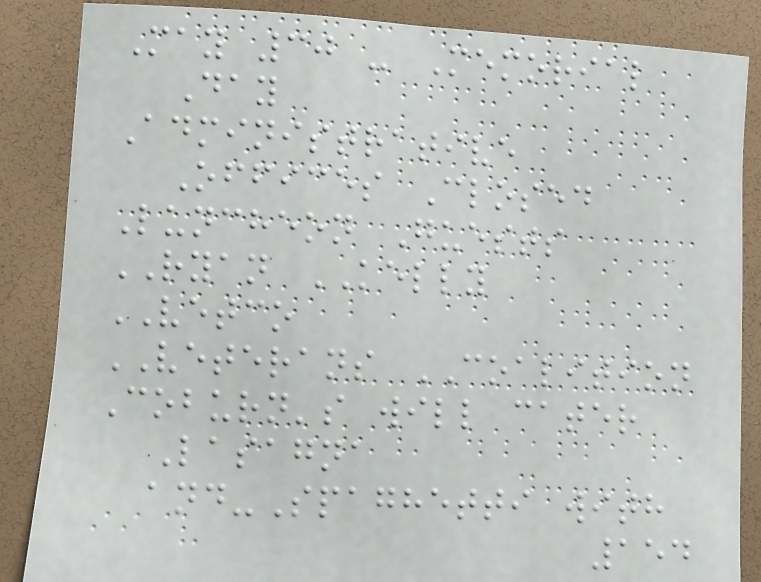May 30 - Memorial
Day
Administrative
Offices Closed
Luncheon Guests
RYAN KELLY
VETCO
VETERANS COALITION
Coburn's will cater
Lasagna
and-Spaghetti with
154
